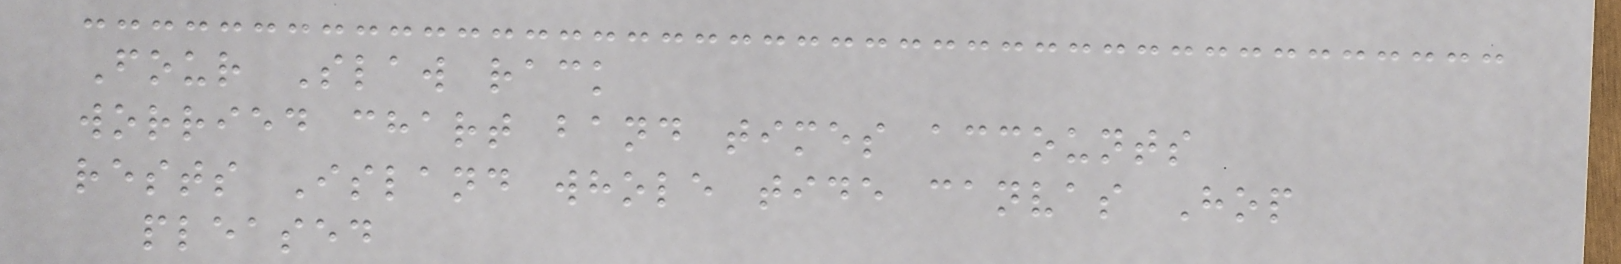Four Slaw rack
worried chart band times accounts
rests Island whole tide canvas Hop
pleased
